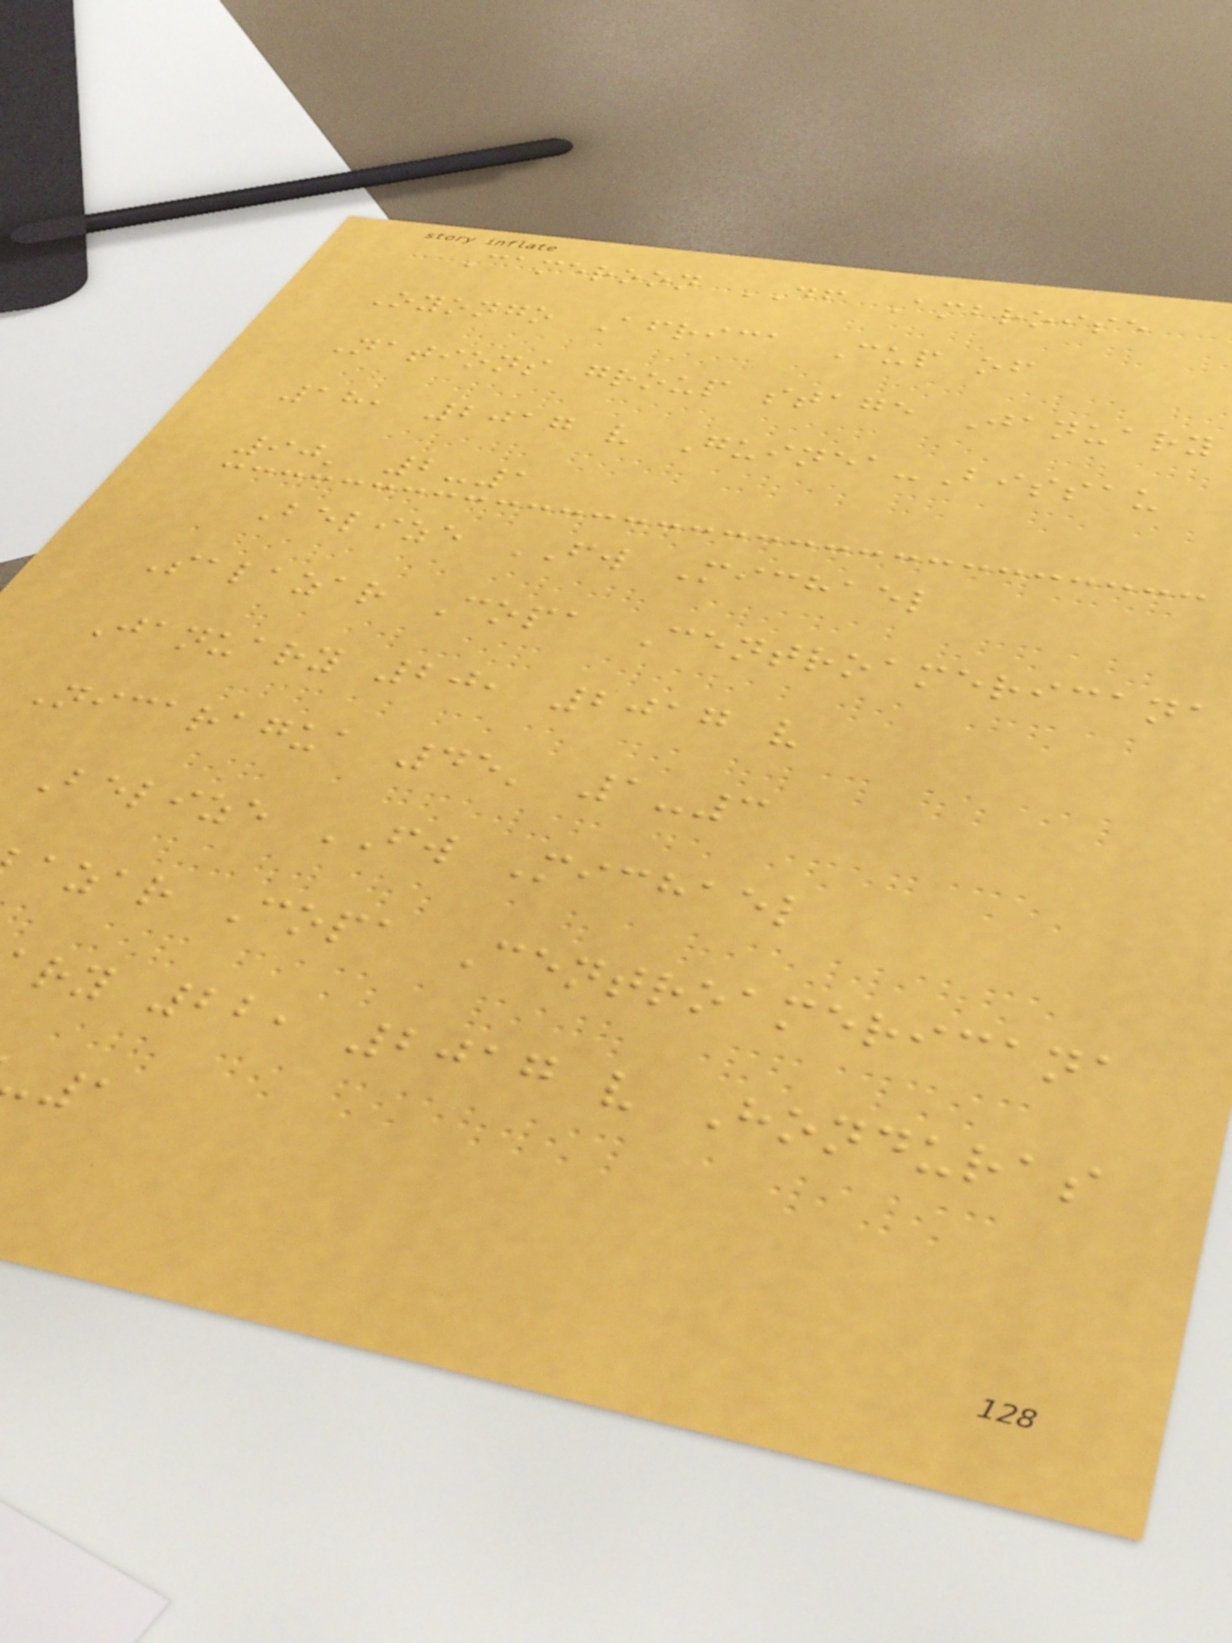Cameroon DF Ambroise
Oyongo Africa Cup of
Nations group stage January
18, 2017 v Guinea-Bissau
90' 2-1
Belize FW Michael
Salazar Copa Centroamericana
January 20, 2017 v
Nicaragua 45' 1-3
Belize FW Michael
azar Copa Centroamericana
ry 22, 2017 v Honduras
